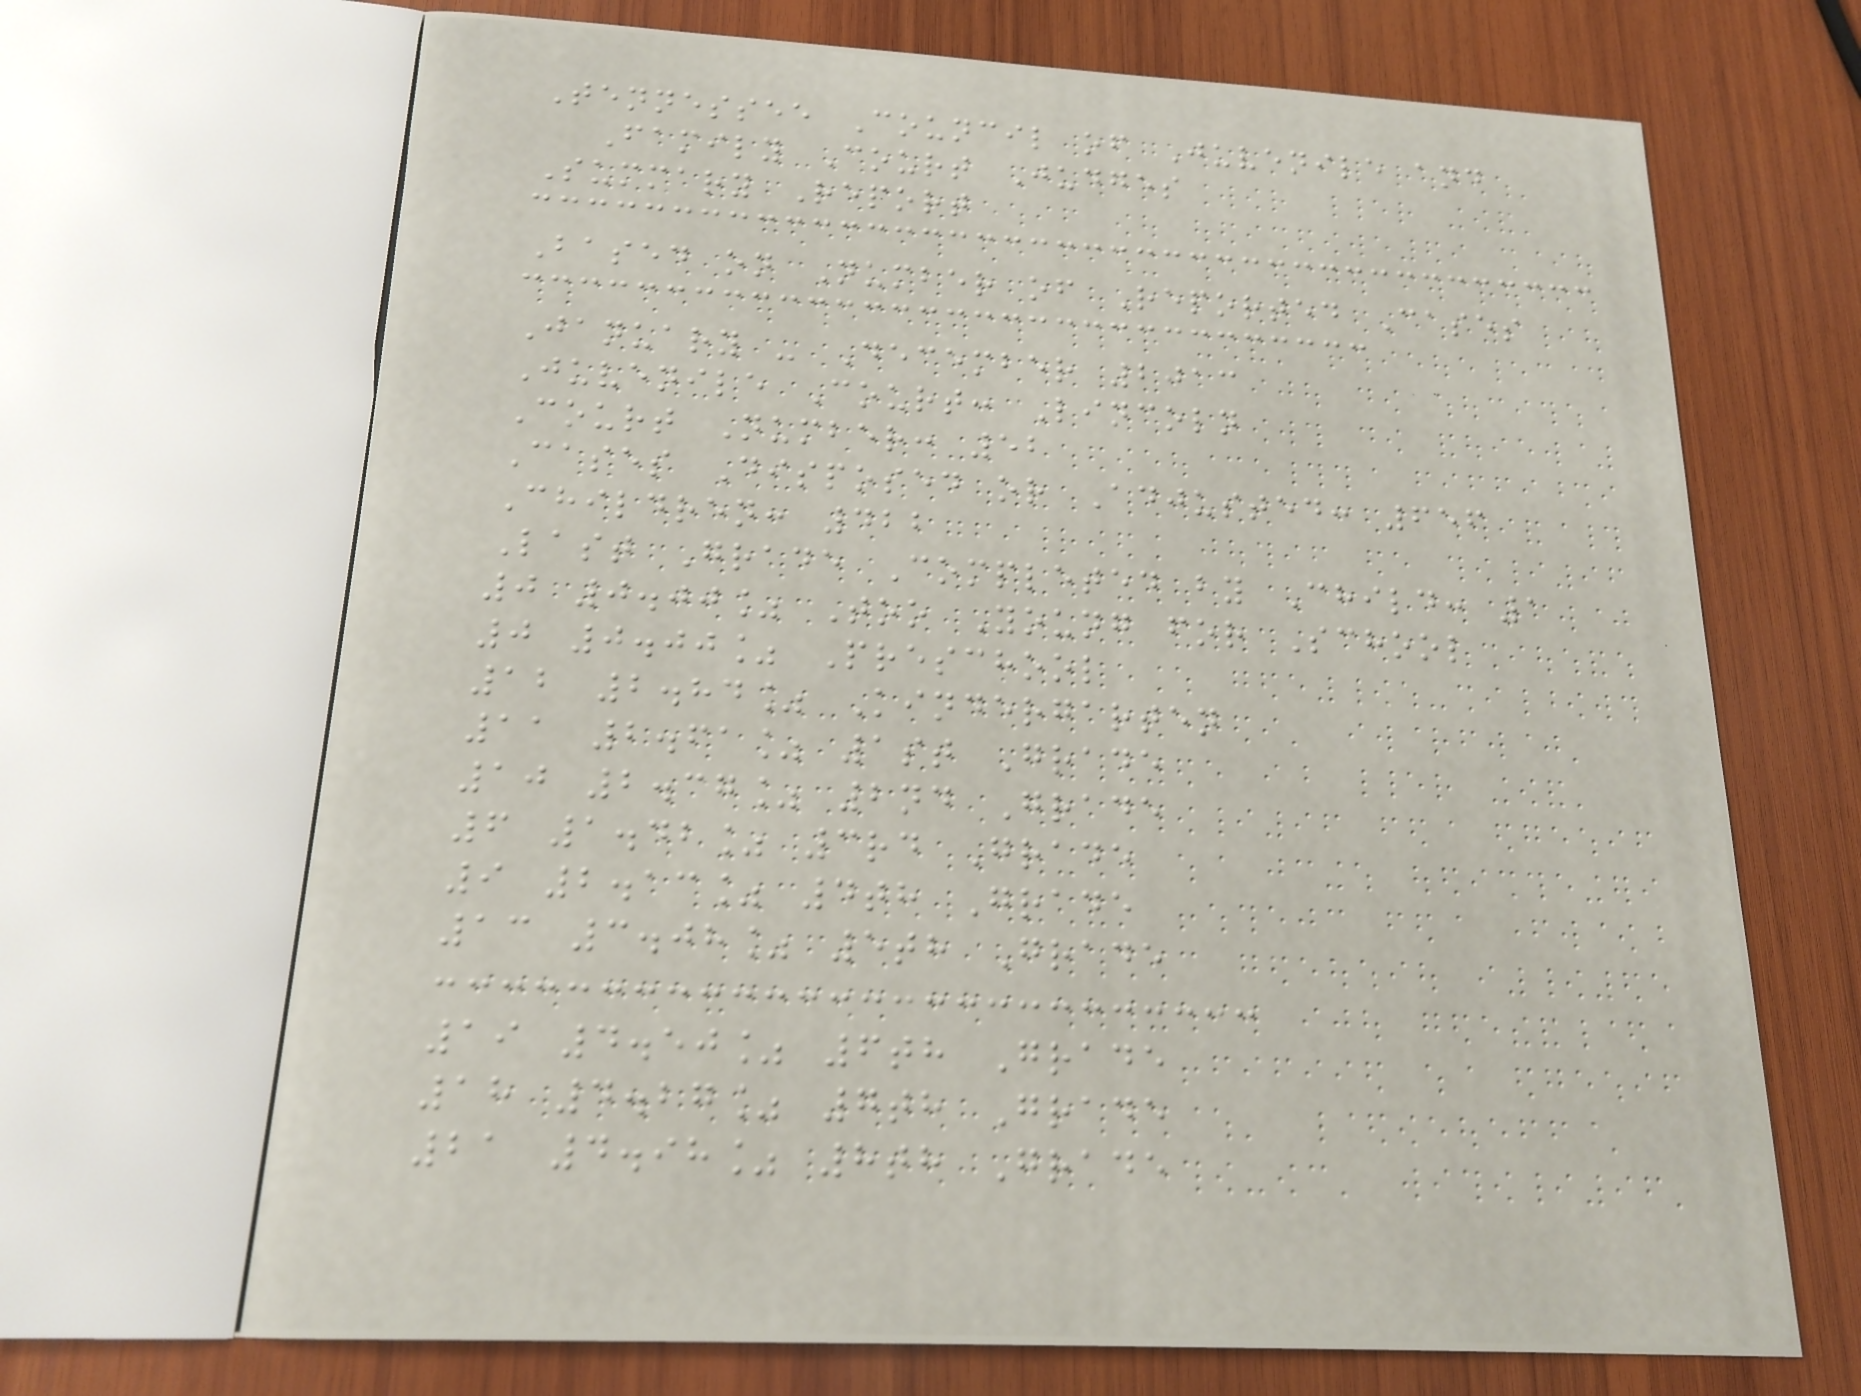Tennessee Council of Juvenile and
Family Court Judges
Summary Report
Based on Number of Reported Cases
January - December 2013
Juvenile Court: Lincoln
Court Number: 52
Cases Disposed or Adjusted: 656
Children: 422
Last Grade Completed by Child: 1
0 0.00% Too Young for School
0 0.00% Preschool
12 2.84% Kindergarten
11 2.61% 1st Grade
10 2.37% 2nd Grade
6 1.42% 3rd Grade
9 2.13% 4th Grade
13 3.08% 5th Grade
19 4.50% 6th Grade
18 4.27% 7th Grade
21 4.98% 8th Grade
